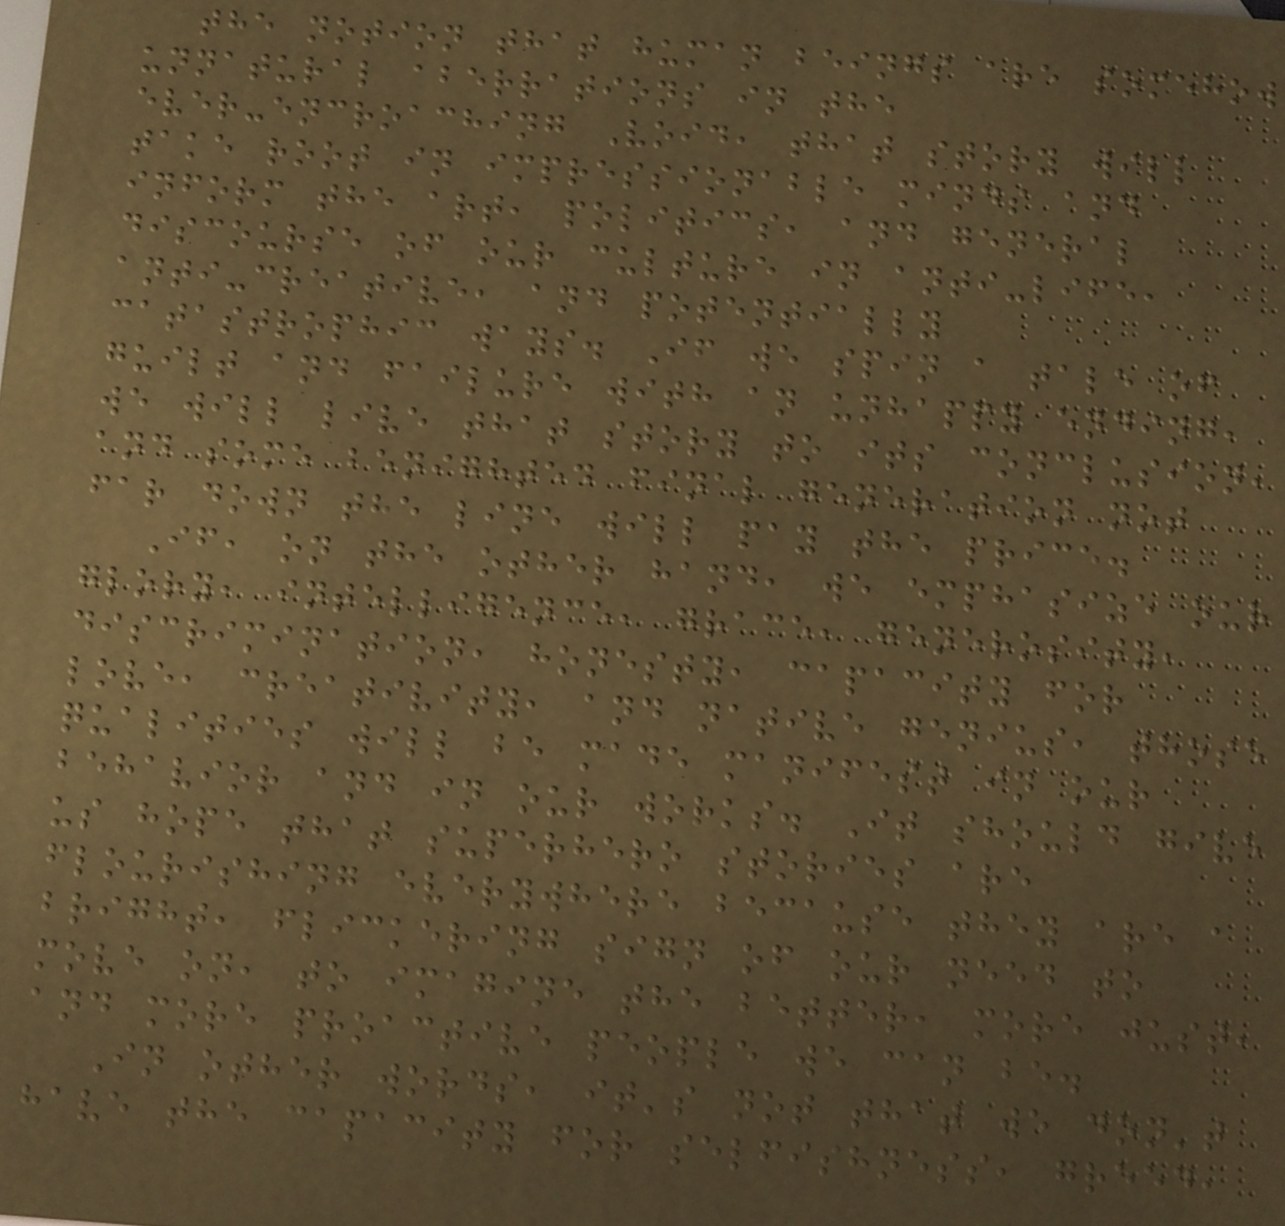the notion that human beings are somehow
unnatural aberrations in the
ever-encroaching Void, that story will
take root in impressionable minds and
inform the art, politics, and general
discourse of our culture in anti-life,
anti-creative, and potentially
catastrophic ways. If we spin a tale of
guilt and failure with an unhappy ending,
we will live that story to its conclusion,
and some benighted final generation not
far down the line will pay the price.
If, on the other hand, we emphasize our
glory, intelligence, grace, generosity,
discrimination, honesty, capacity for
love, creativity, and native genius, those
qualities will be made manifest in our
behavior and in our works. It should give
us hope that superhero stories are
flourishing everywhere because they are a
bright, flickering sign of our need to
move on, to imagine the better, more just,
and more proactive people we can be.
In other words, it's not that we don't
have the capacity for selfishness, greed,
